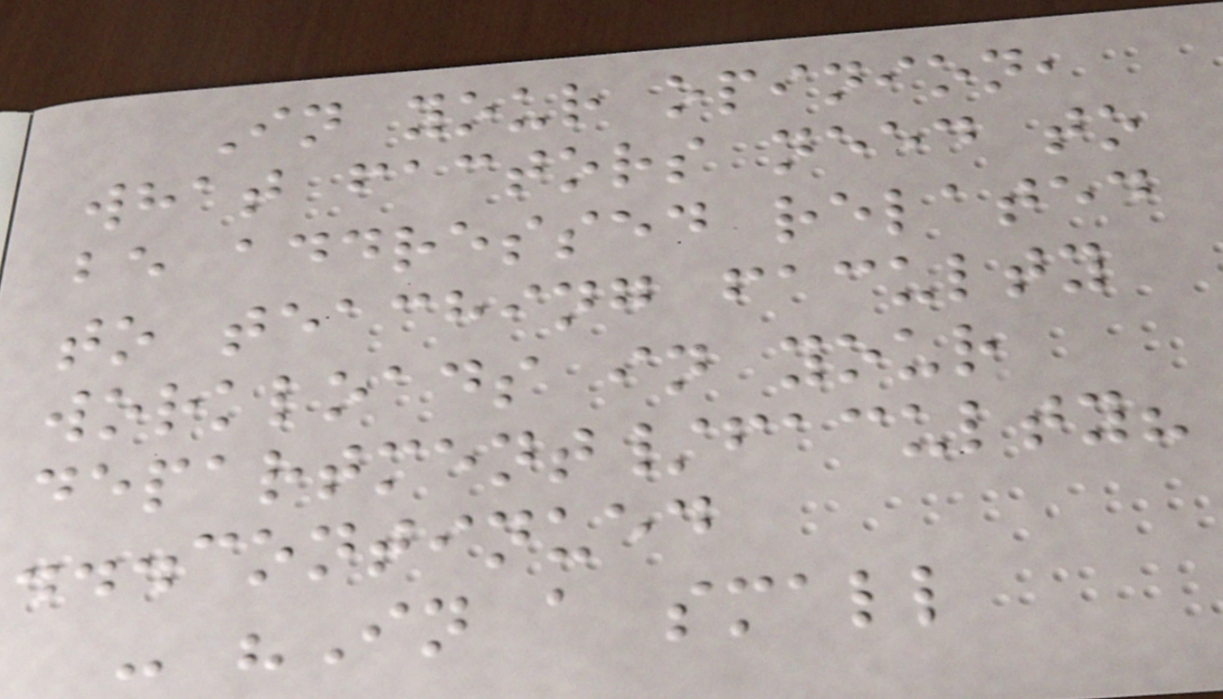In your opinion,
what factors need to
be addressed related
to teaching faculty
workloads in your
department/faculty?
...continued
- "In a small
